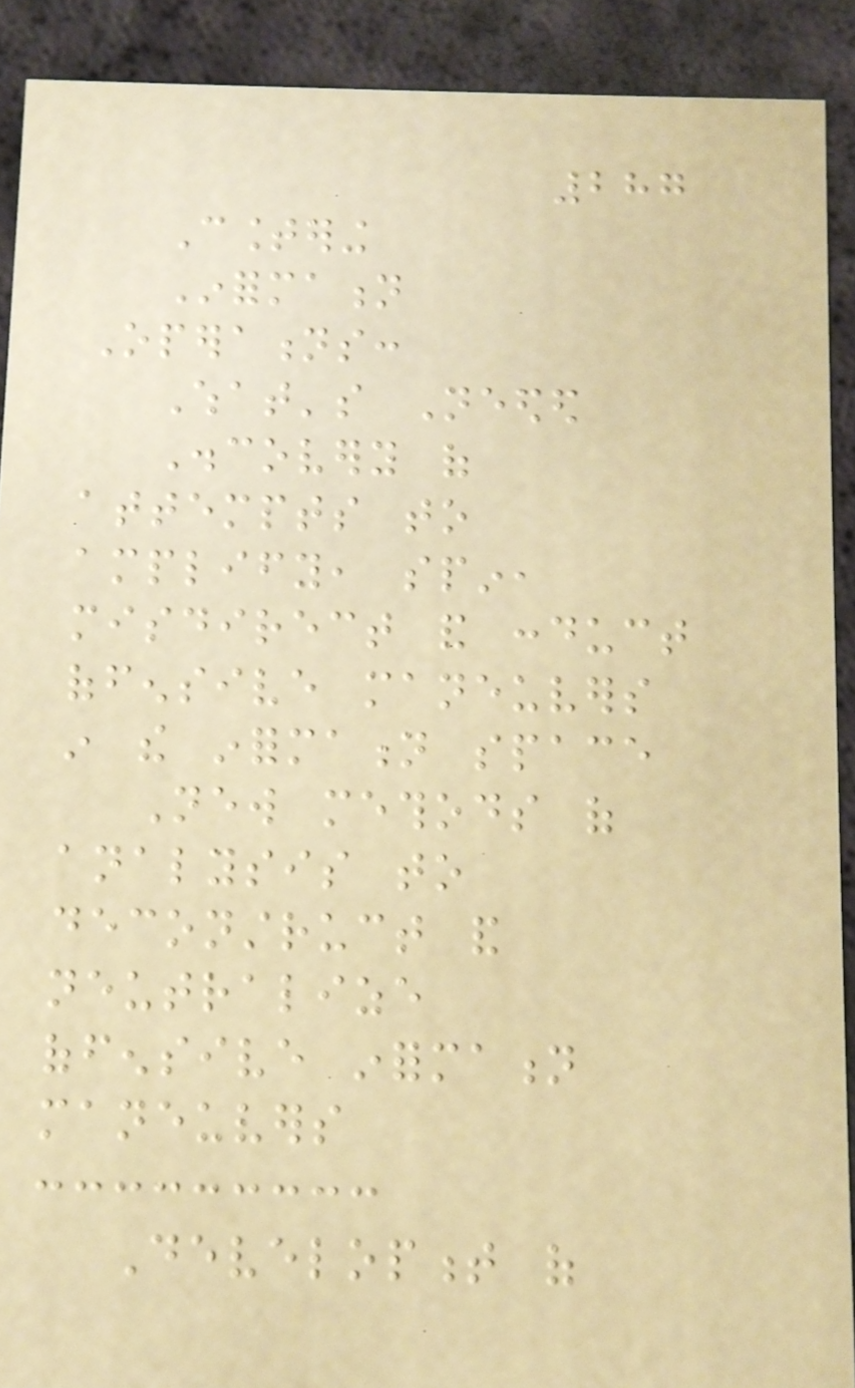287
Countering
Information
Operations:
What's Needed
Discovery of
attempts to
amplify, spin,
misdirect and conduct
offensive maneuvers
in the information space
New methods of
analysis to
deconstruct and
neutralize
offensive information
maneuvers
Development of
